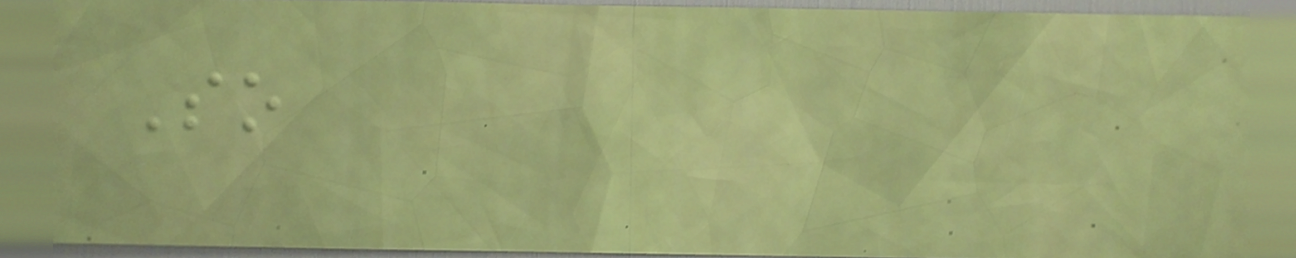So
